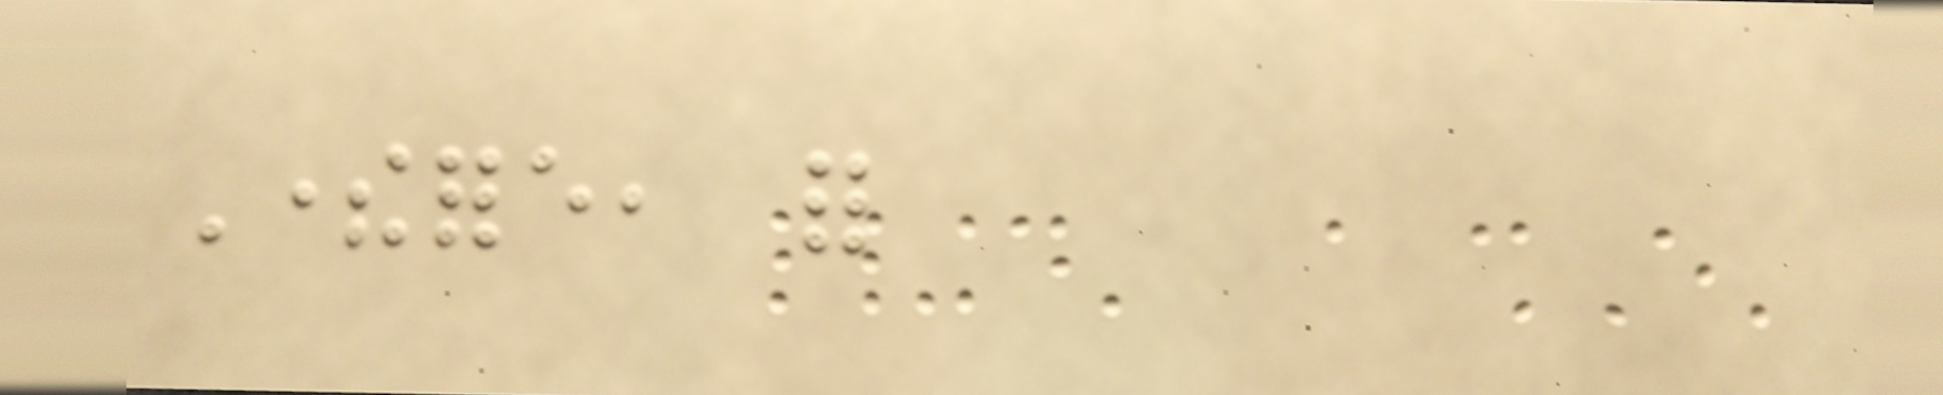Therefore, for
